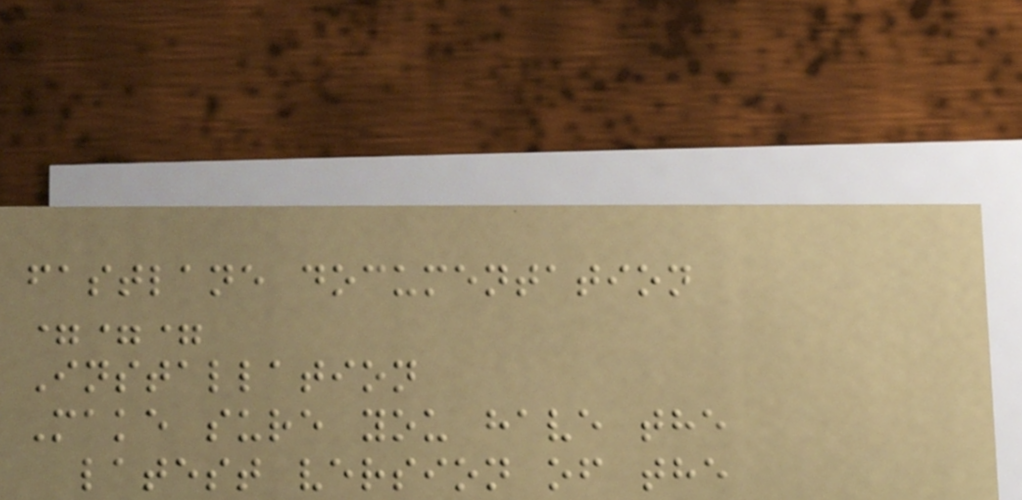fastlane documentation
===
Installation
Make sure you have the
latest version of the
